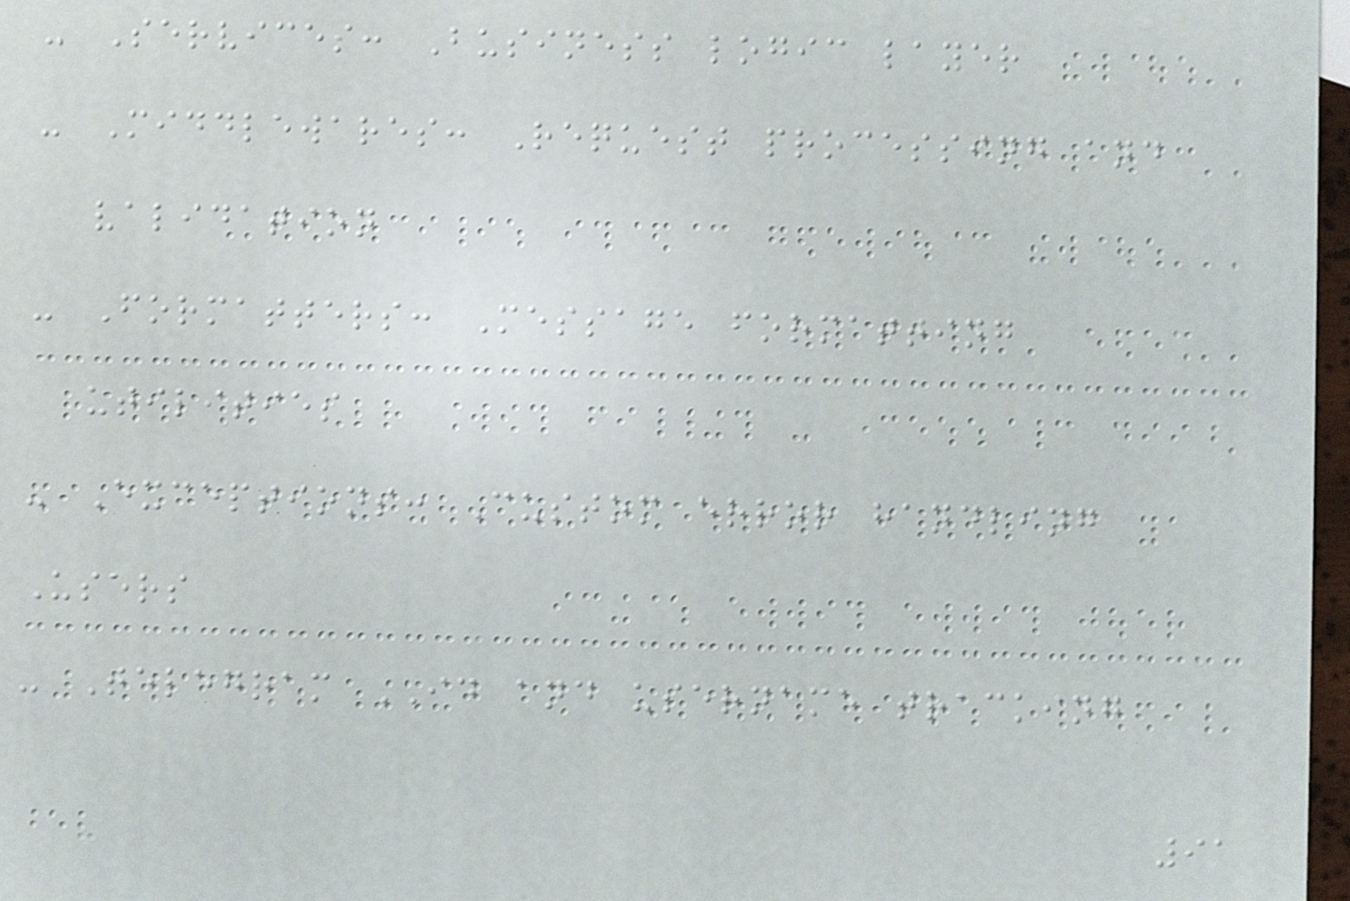- Services: Business logic layer
- Middlewares: Request processing and
validation
- Formatters: Message formatting
utilities
- Exceptions: Custom error handling
Users
- Telegram ID and username tracking
91
